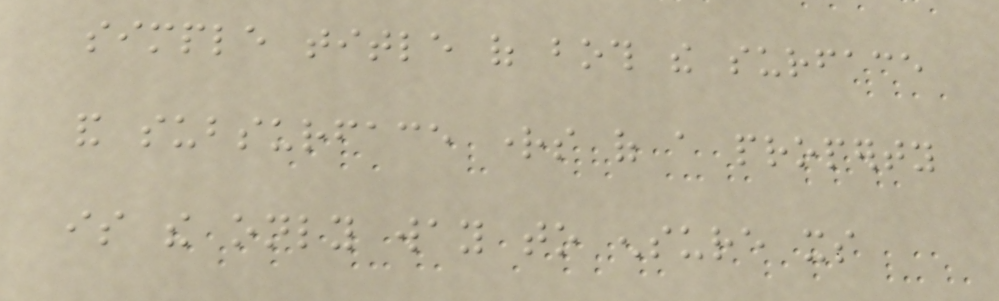simple title of both the surface
and subsurface rights of a property
is the only way to ensure its
